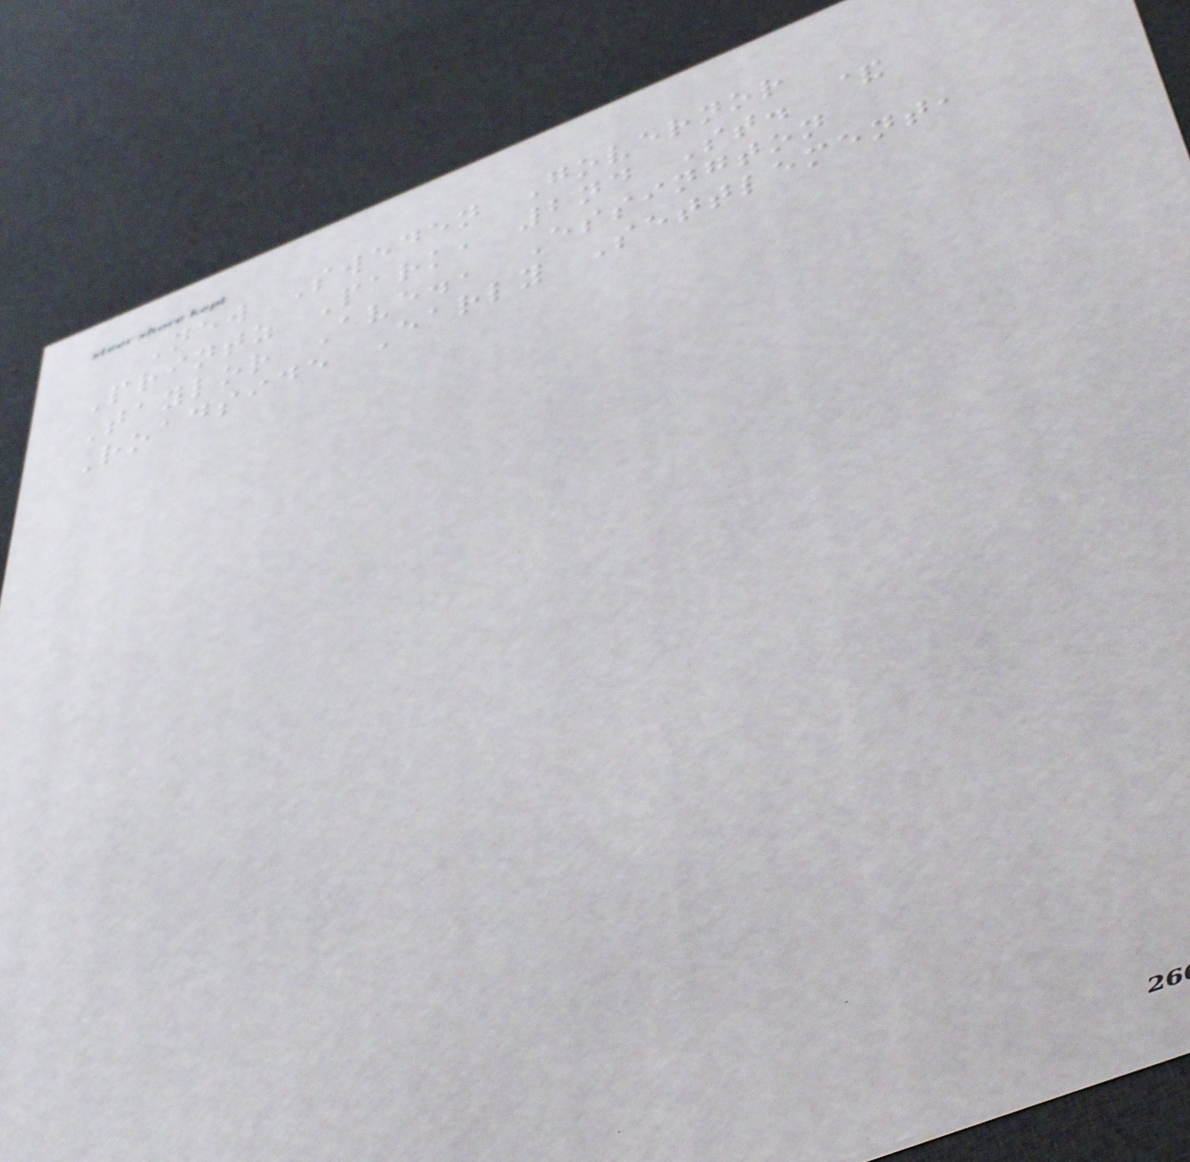New Sweden Governor
Printz Park, 2nd St. &
Taylor Ave., Essington
Roadside Early Settlement,
